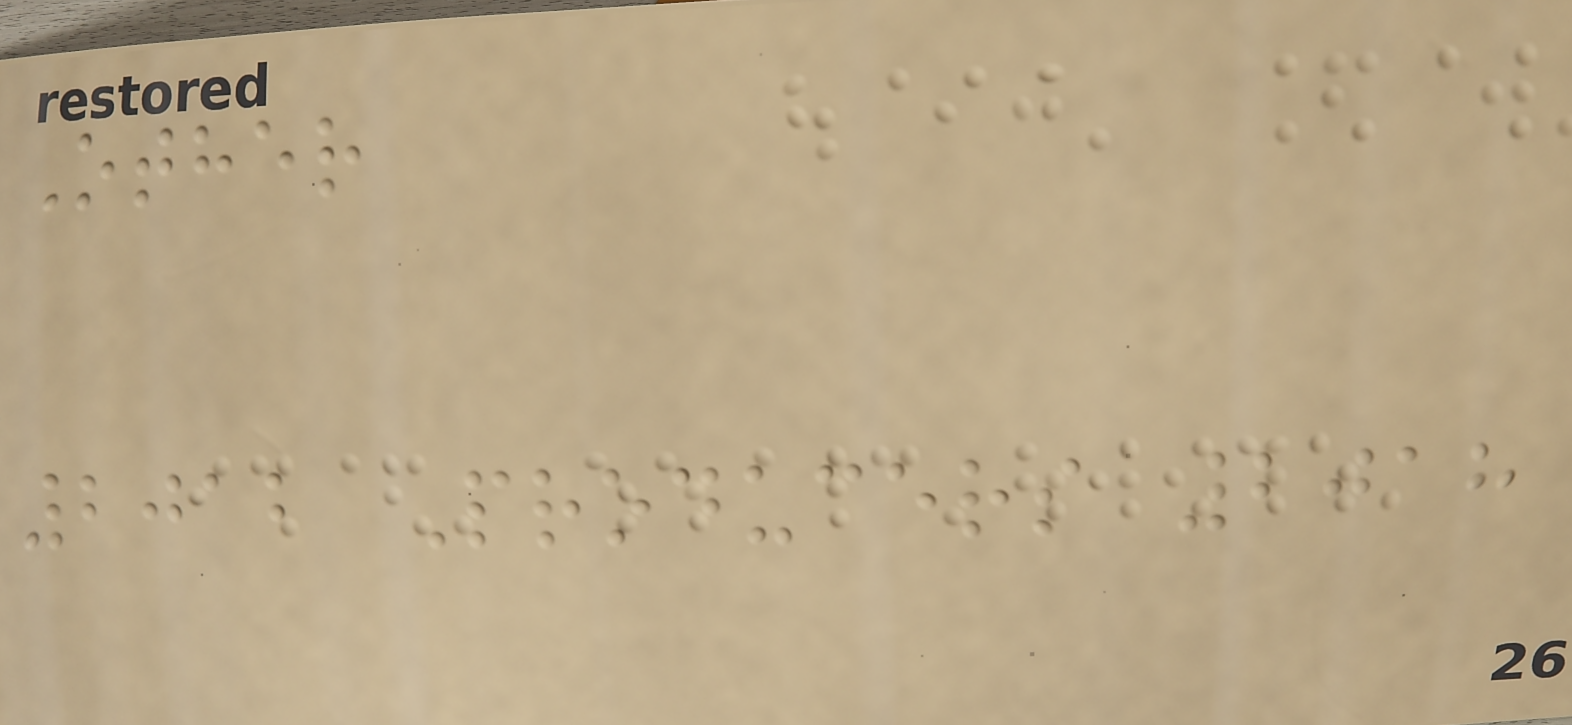Other
2012 Producers 2018
